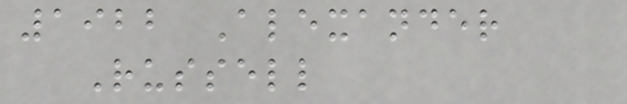1922 Alexander
Russell
